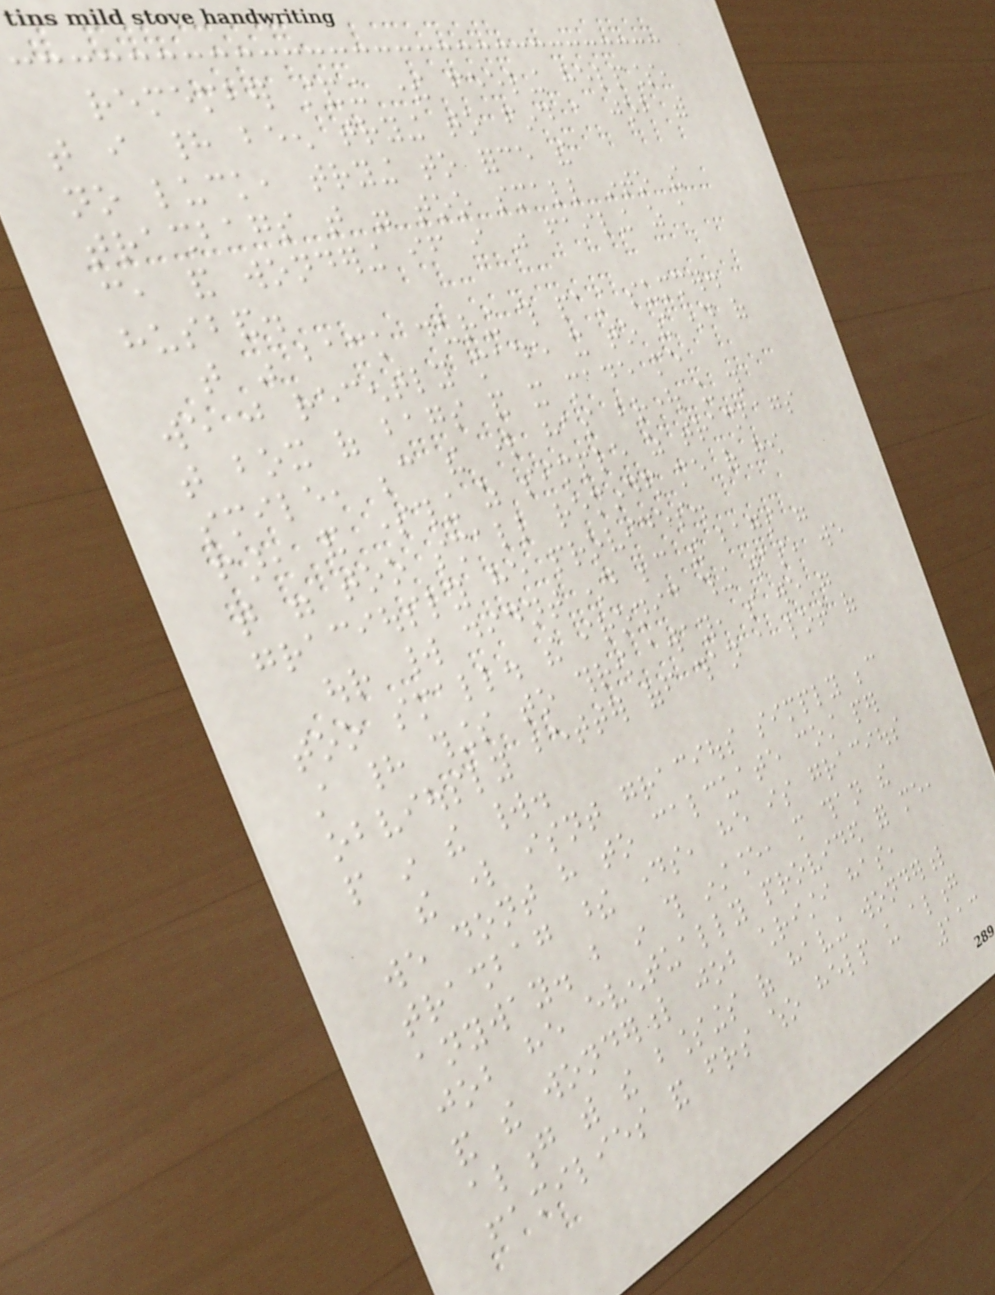remember standing there feeling helpless,
that i had been trying to find a job with
no luck, trying to force the
trashbags that were too small into the
can, and wondering if i was failing as a
husband.
that was back during this past summer.
we just recently made it to the end of
that box of bags and it made me
smile, because the lord has brought us this
far, and something as simple as trashbags
that were too small reminded me of how
graciously he provides.
our world didnt end because the bags were
too small. the ironic thing was, we
still had things to throw away, so we were
obviously better off than a lot of
people in the world.
the lord isnt gracious simply because
we dont have to calcuate cost per
trashbag these days, he is gracious
anyway. but in this instance, more than the
job he eventually provided for me,
and the wonderful job christi has,
along with the blessings of having wonderful
families and friends who help us along
113
